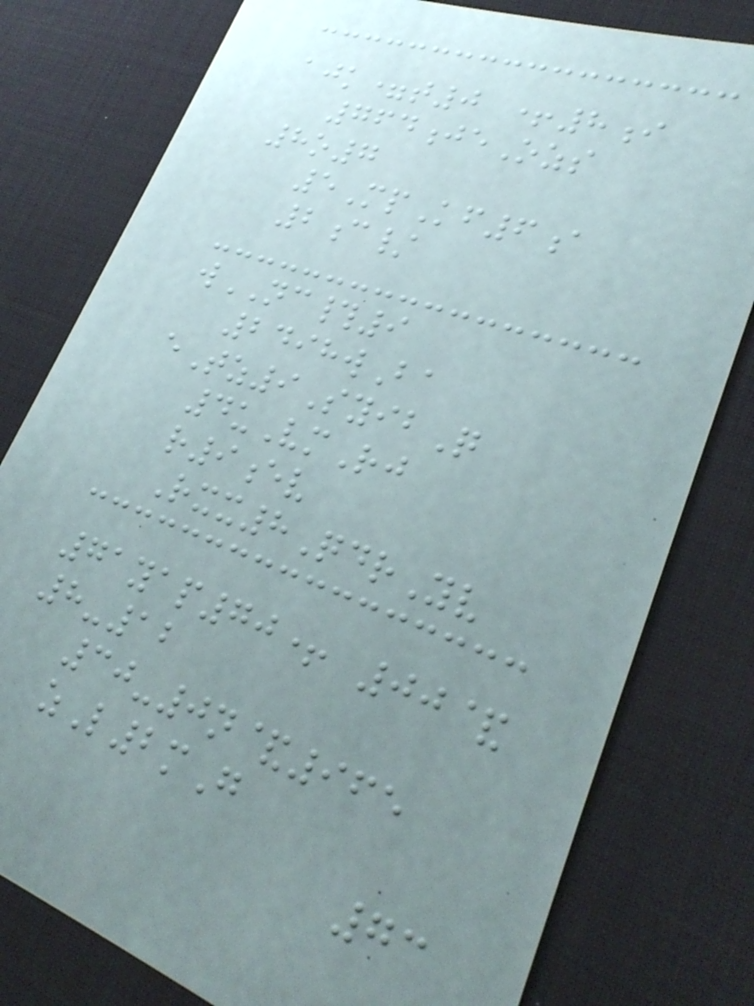ajk=t0 +8i
764jeOzs
8o7
5MpKf6a
2c/
wNC#9
2498wBa
eTz9SyibQ
4uVmRj
r9ev
Rxx8QdrYv
71yap70+ 00&
8-12
30-0n&965
zL2mG
73
